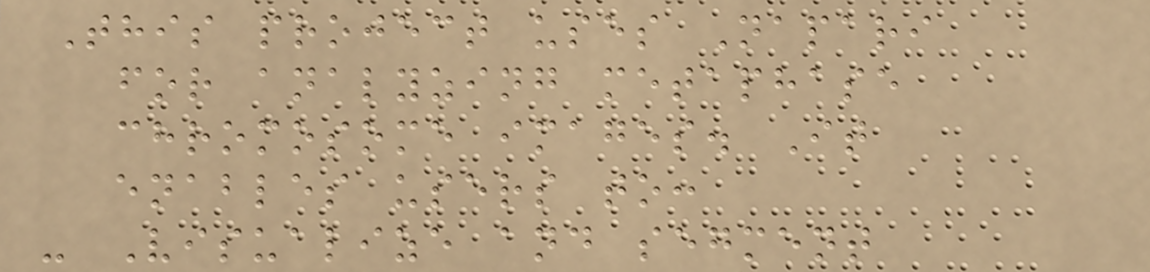This project uses Napari
for analyzing metaphase
chromosome images. It
enables users to:
- Visualize and segment
